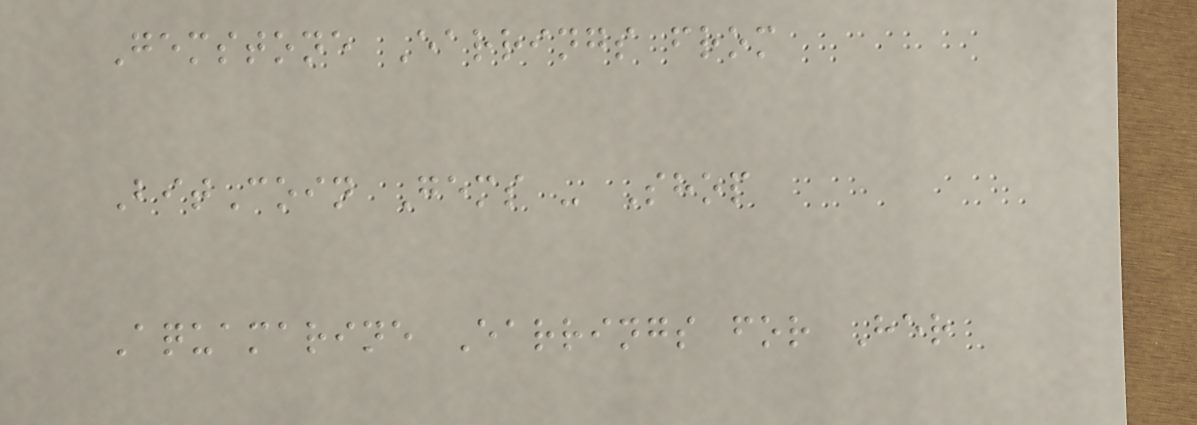Gemstone Earrings from
BitCoin Gems - Shop
Aquamarine Earrings for Her
